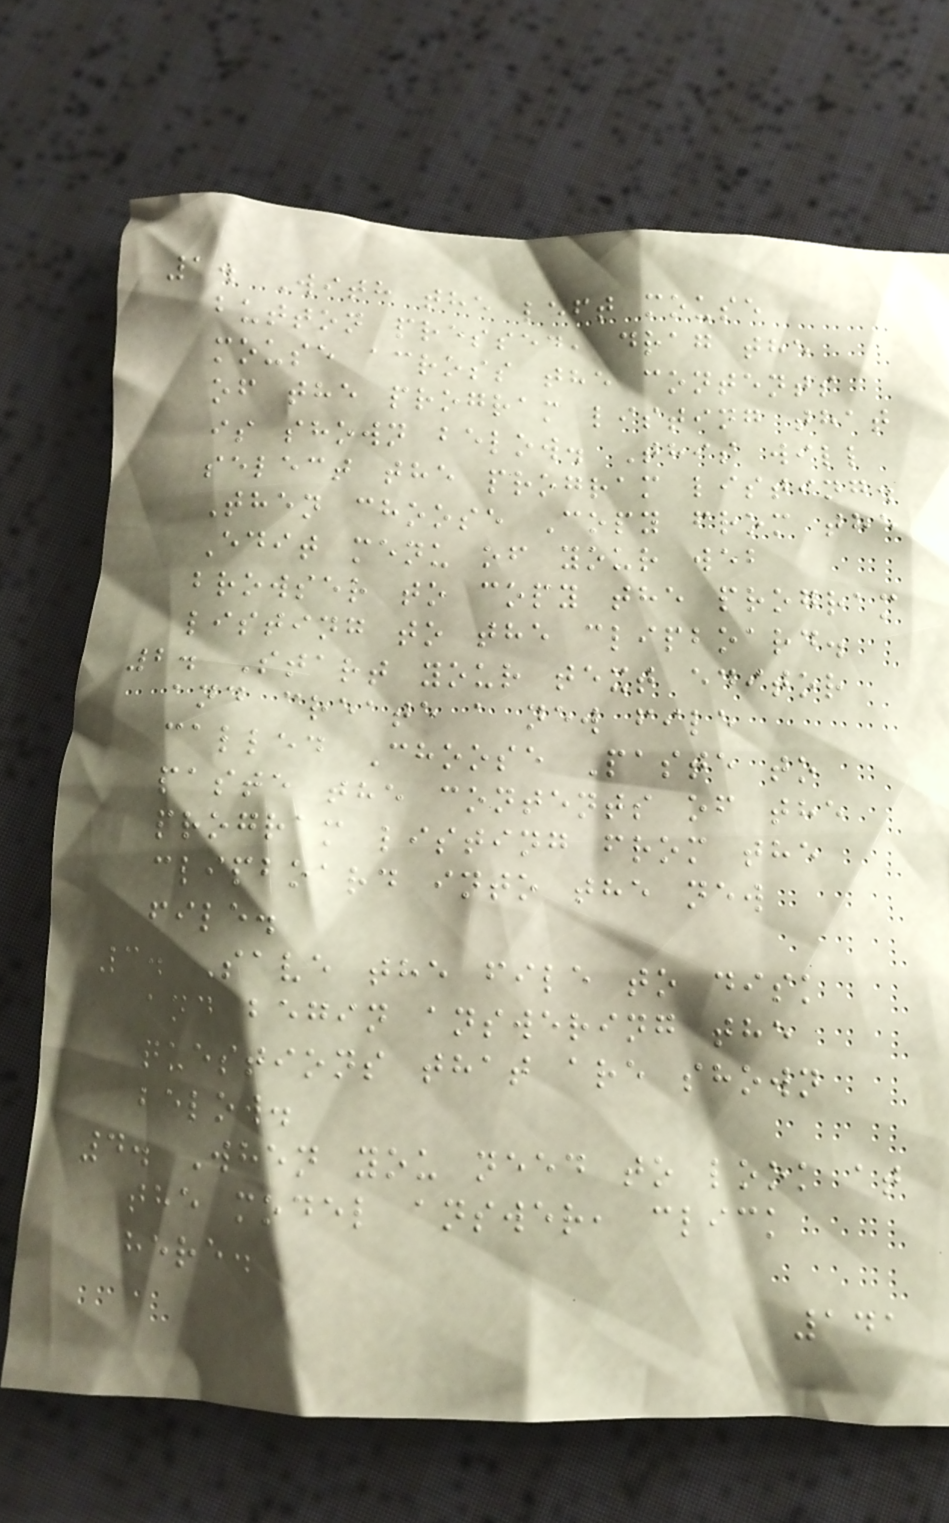1. With the left mouse
button pressed, drag the
mouse across the contents
of the program listing that
is shown below. This will
select the program listing.
Then choose Copy from the
Edit menu of your web
browser to copy the program
listing to the clipboard.
2. Start your text editor
and create a new file
called Choose Paste to
paste the contents of the
program listing from the
clipboard into the new
file.
3. Save the file to disk
and begin answering the
questions that are shown
below.
4. When you need to look at
the model answer, click
here.
141
